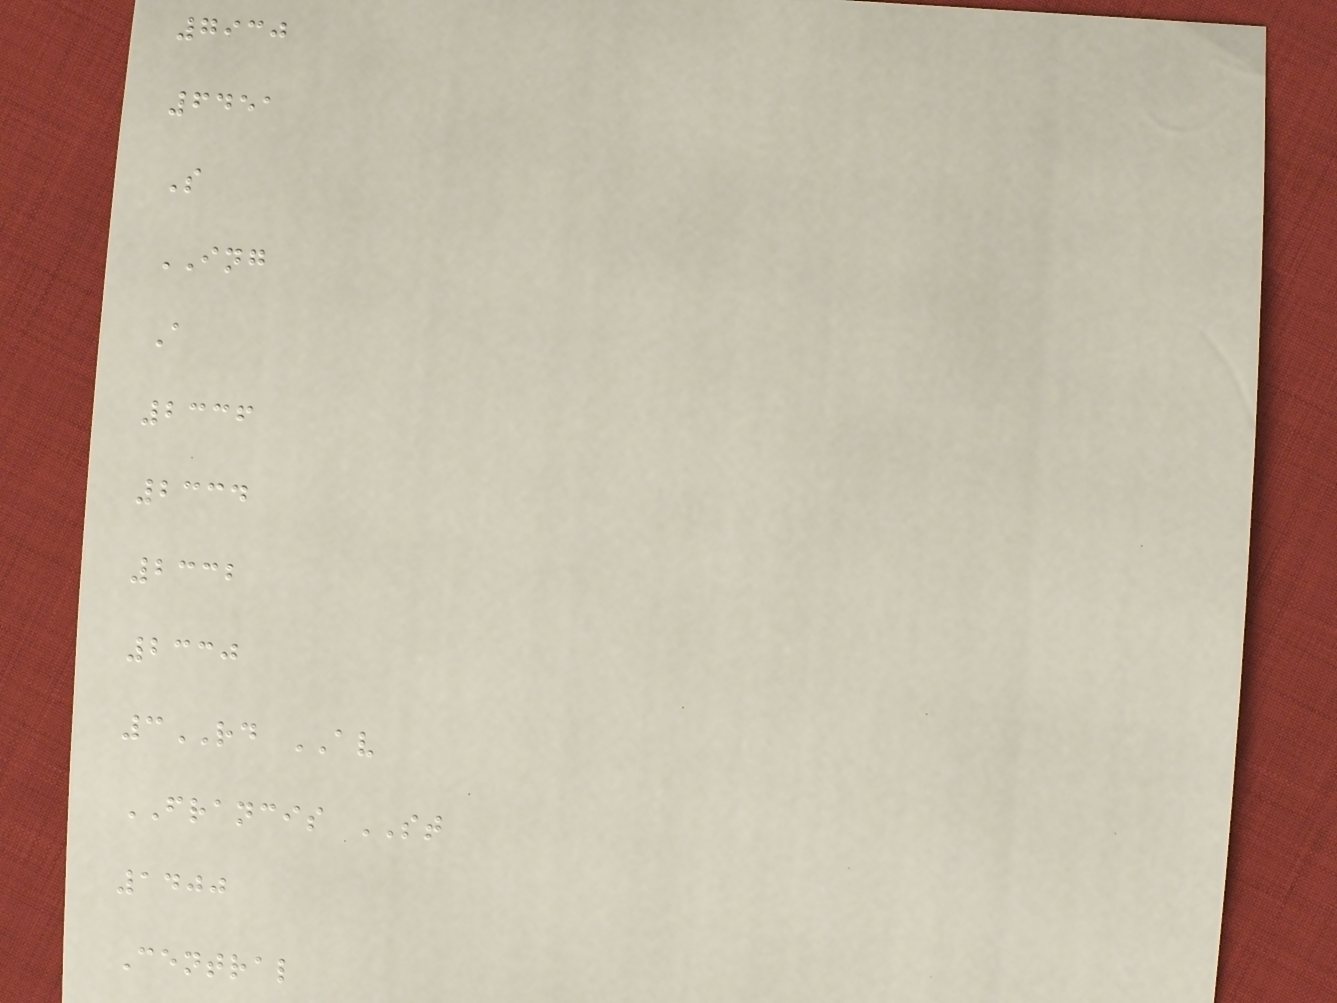7930
6451
S
ING
A
2336
2334
2332
2330
3RD AV
FRANCIS ST
1400
Central
